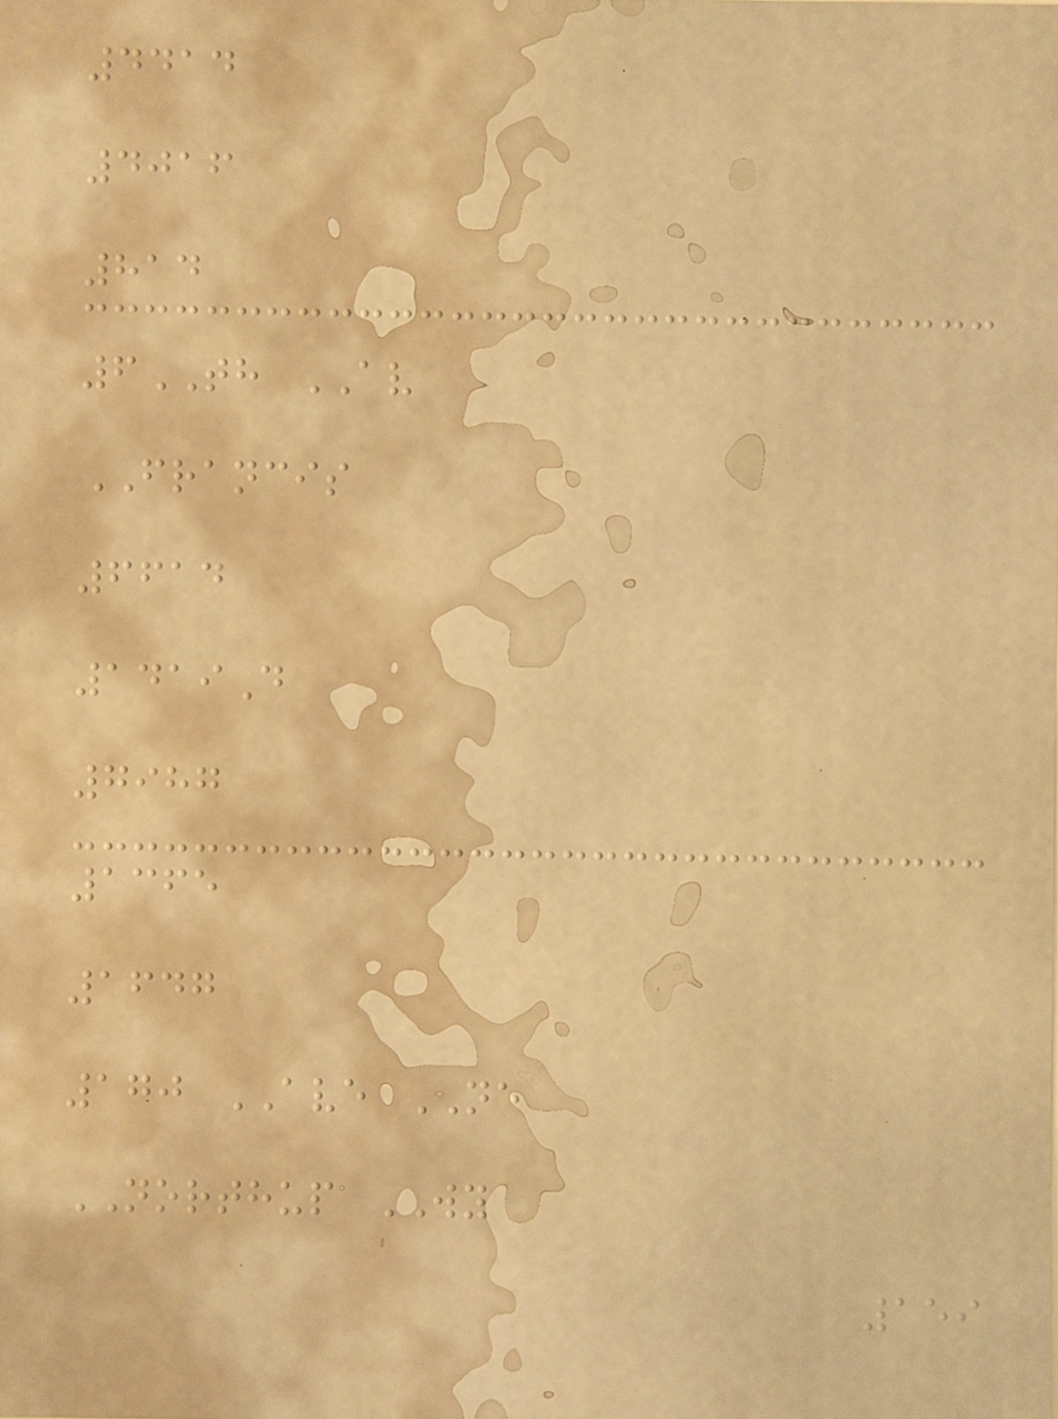4414
4016
814
6TH AV
FRANCIS
6614
1419D
7987
1365
1647
170 AVE NE
NORTHUP WY
159
